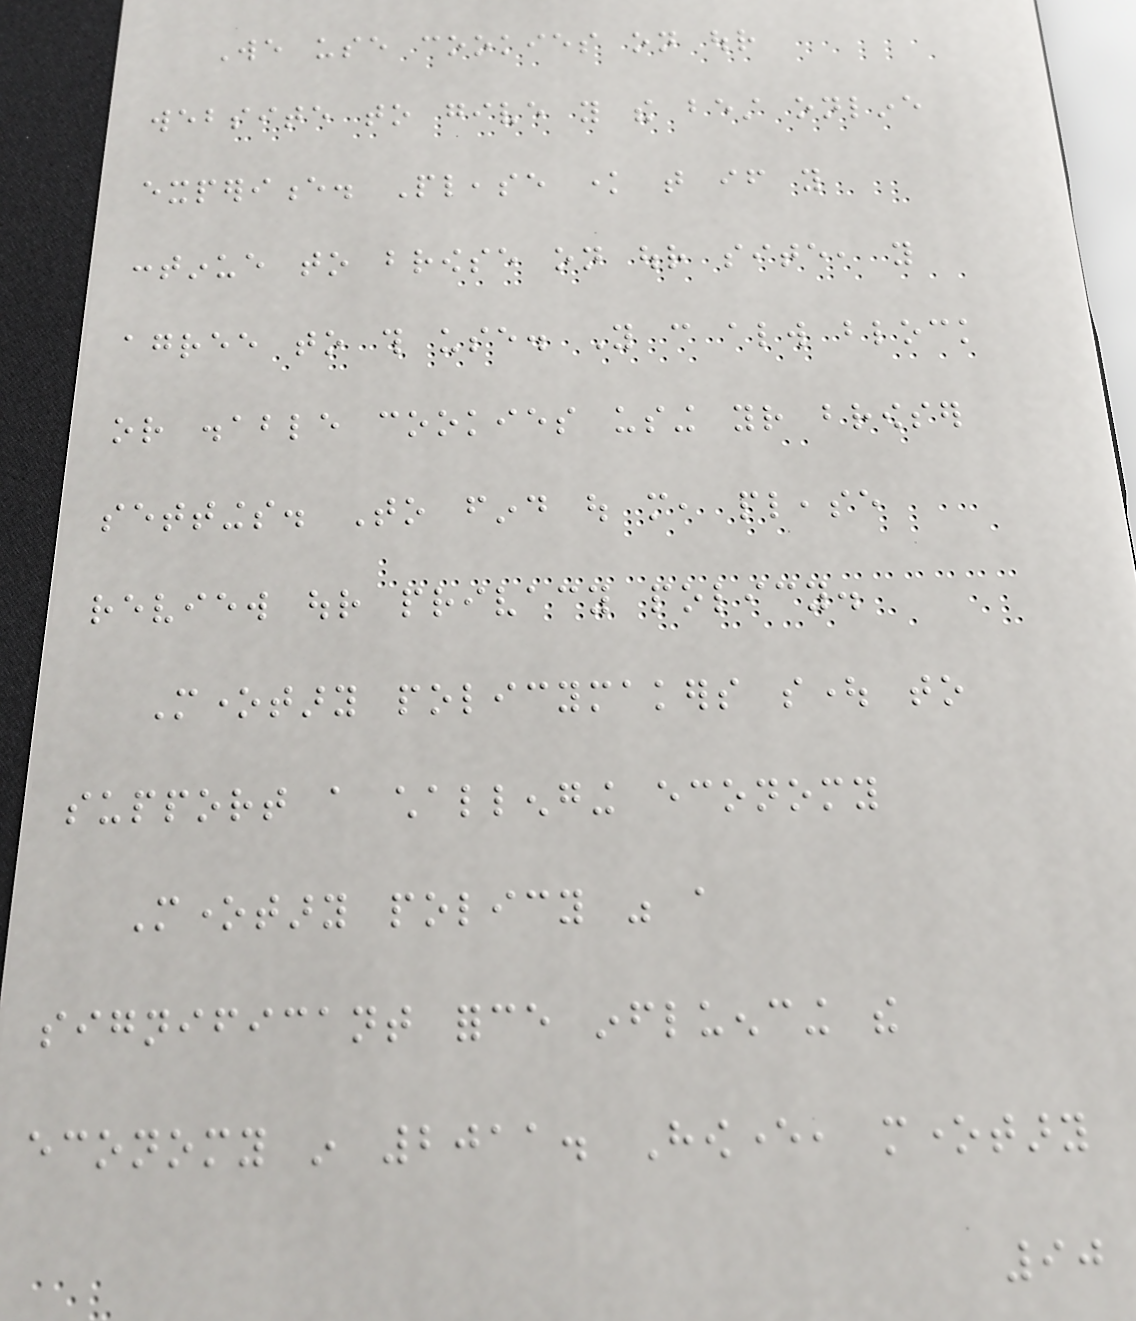We use cookies on our
website to give you the best online
experience. Please know that if you
continue to browse on our site, you
agree to this use. You can always block
or disable cookies using your browser
settings. To find out more, please
review our privacy policy.
Monetary policymakers sought to
support a challenging economy
Monetary policy was a
significant force influencing the
economy in 2011. However, monetary
90
